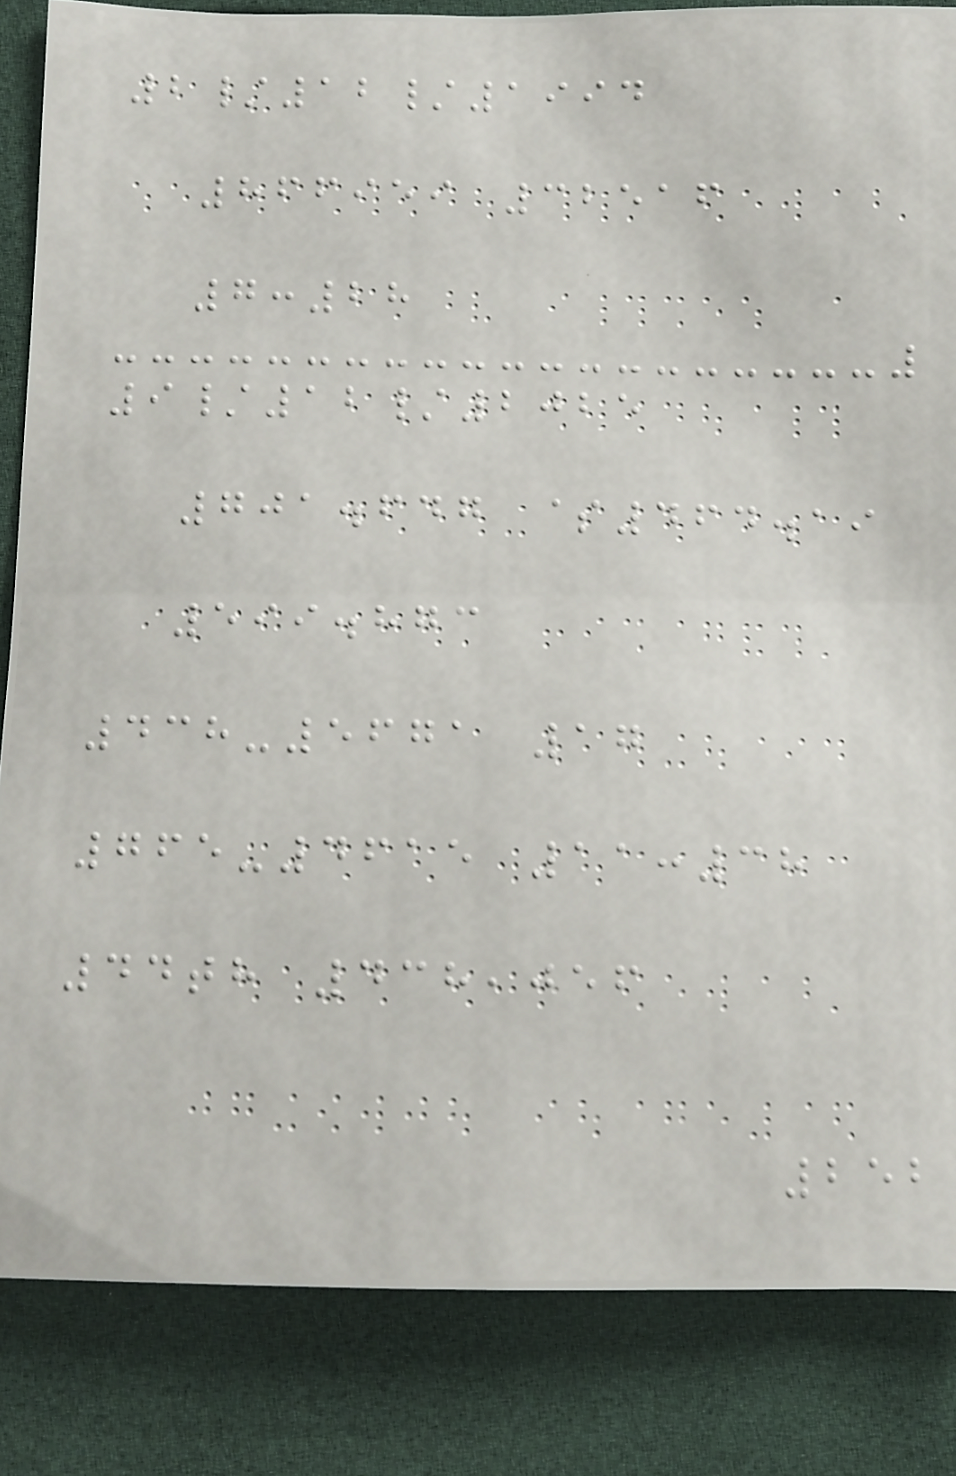2/12/1994
866959 32516
7:28
9/12/2025
701.647 $464.19
599.873
438-5671 17
765-4615 11:38
44th 438,056
252
